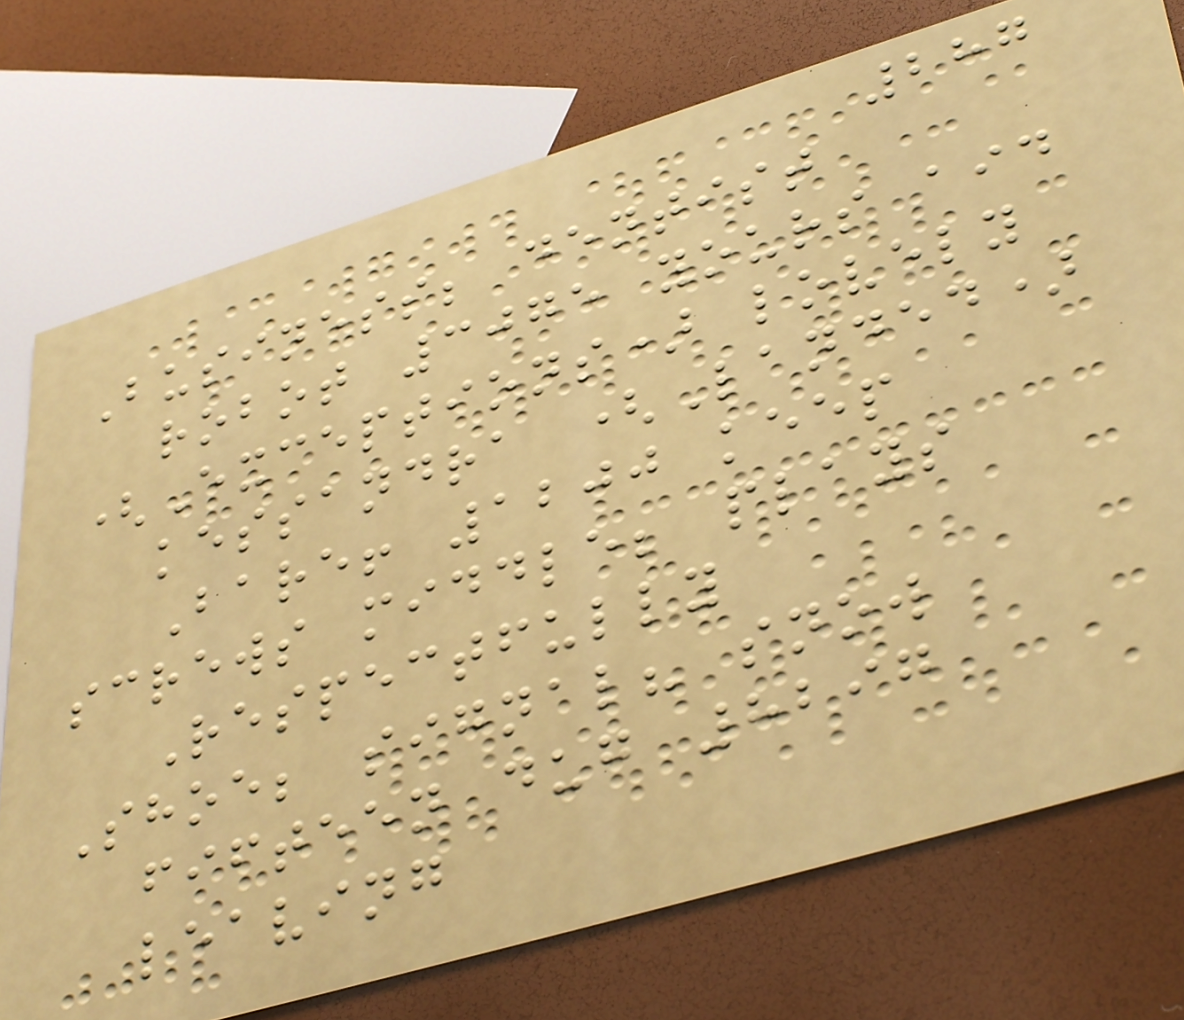287
Business; dentist
robot 3075 yours aid
(Exceptions) lovely
kessandra (Landed)
Bare! 1200 keep
screws middle; plays
Respectfully
Shoe; signal? snow
fifteen dug 8297
leaving
